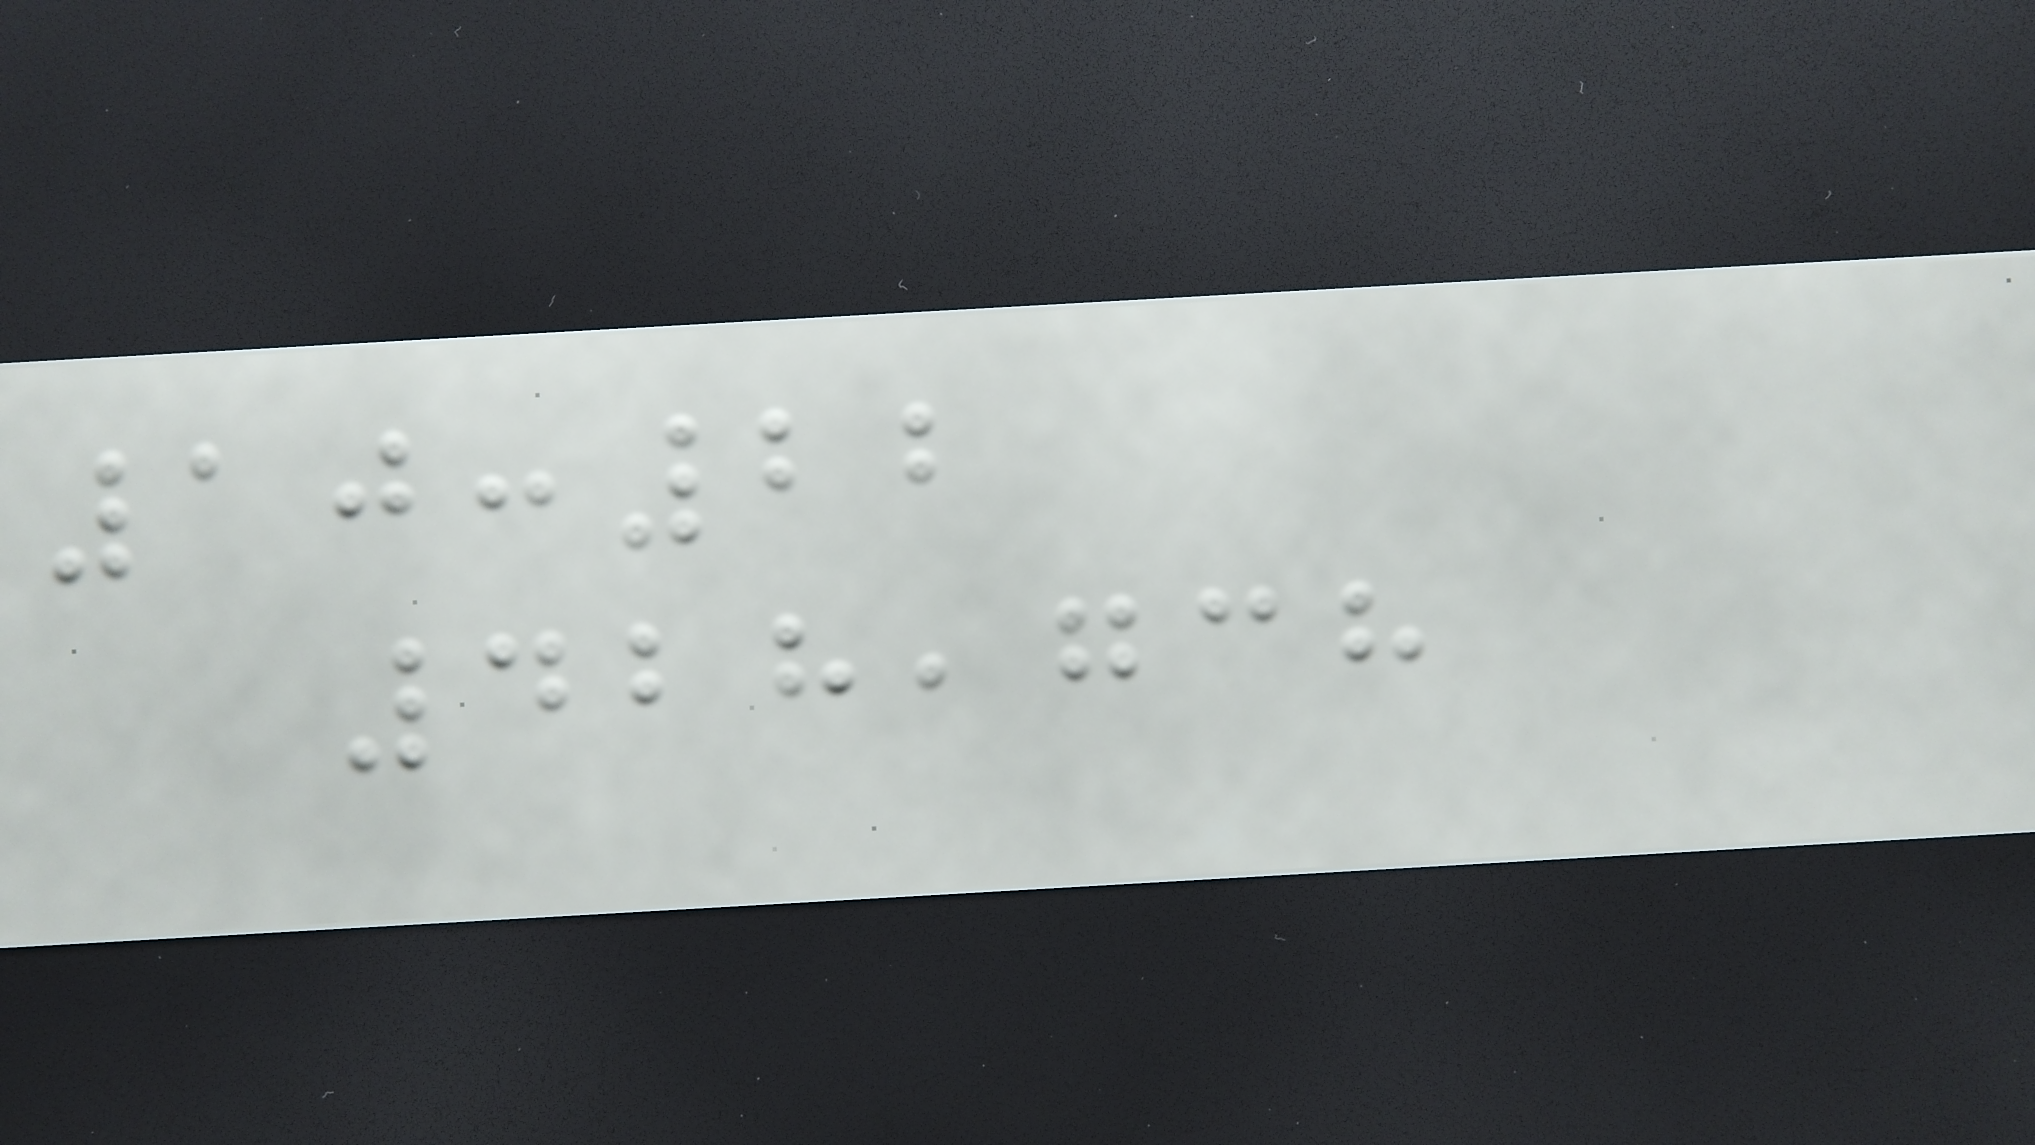10:22
428,738
